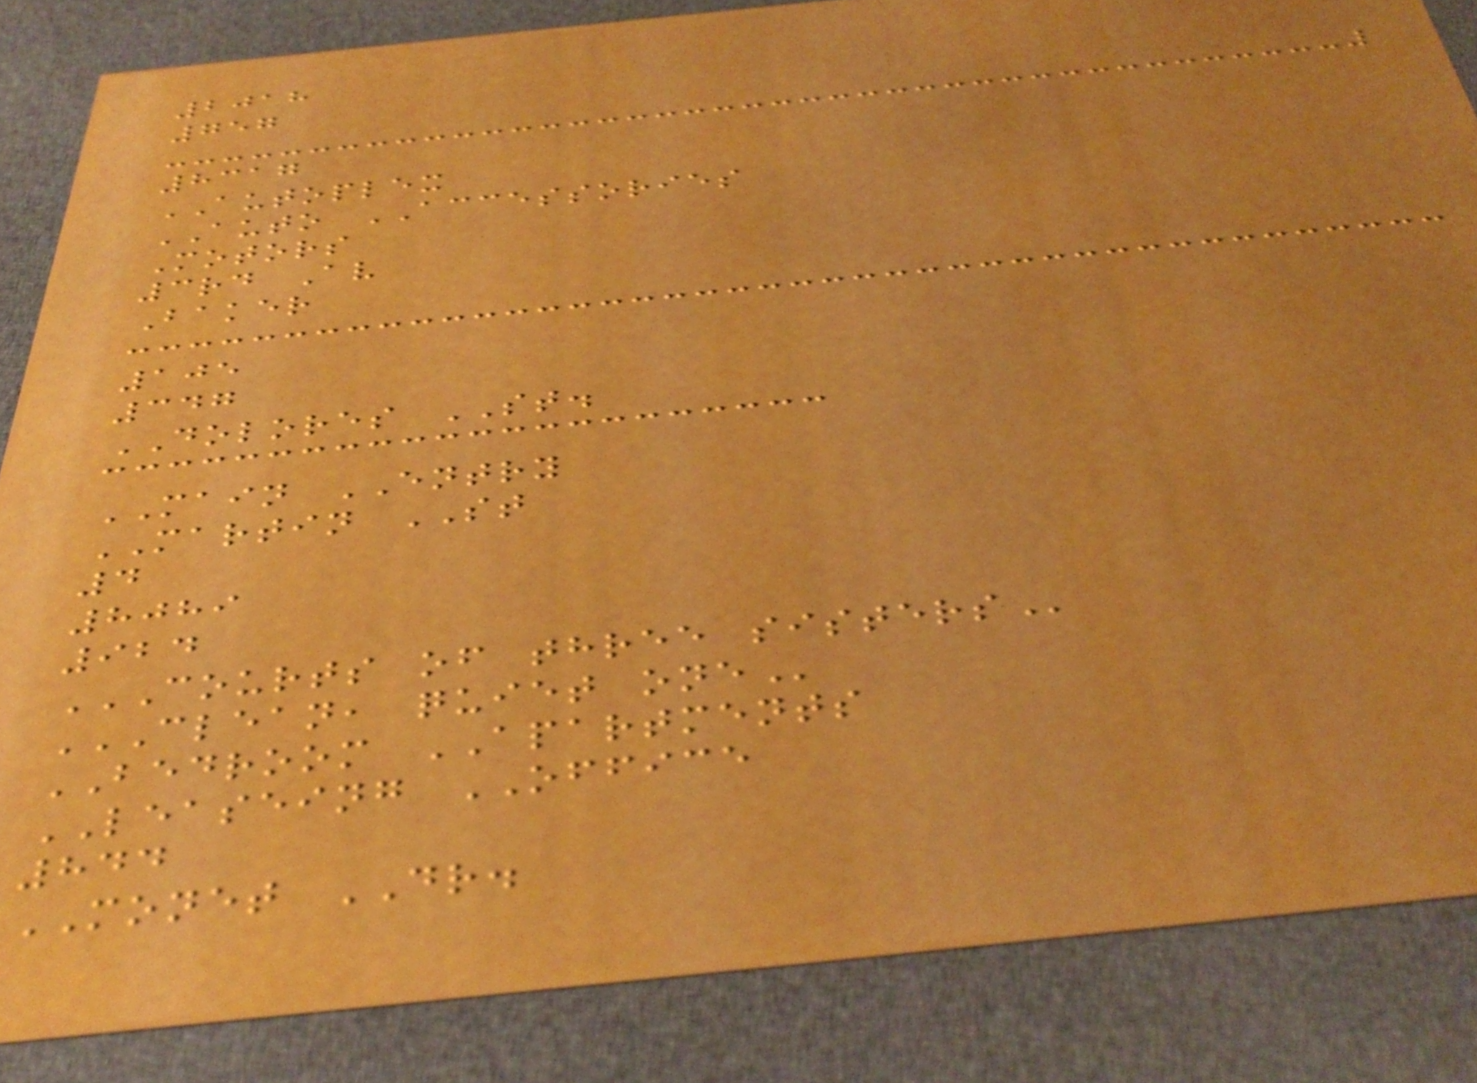2018
757
8317
AUTOPLEX
AUTO ACCESSORIES
Motors
3rd Av
Baker
105
347
DOLORES ST.
MAIN ENTRY
MARTIN ST
4
8089
924
COURTS OF THREE SISTERS
CLEAN, QUIET ONE
BEDROOM APARTMENTS
LEASEING OFFICE
844
MONET DR.
